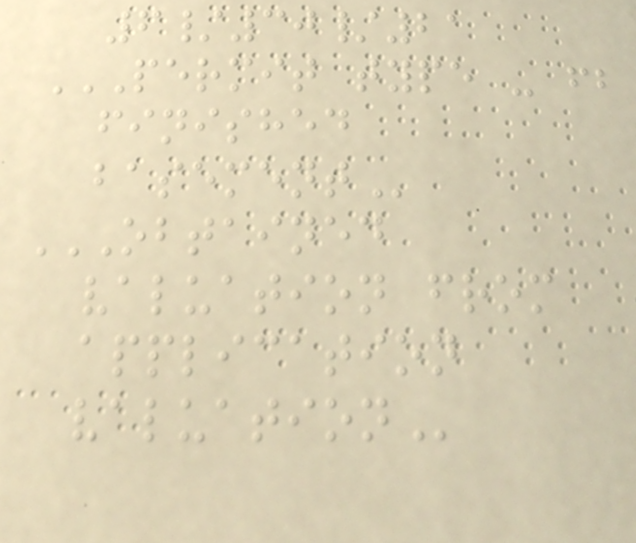6/30/21
PERMIT TYPE - FB
FINISHED
BASEMENT
OBTAINED
VALUATION FROM
APPLICATION
VALUATION
